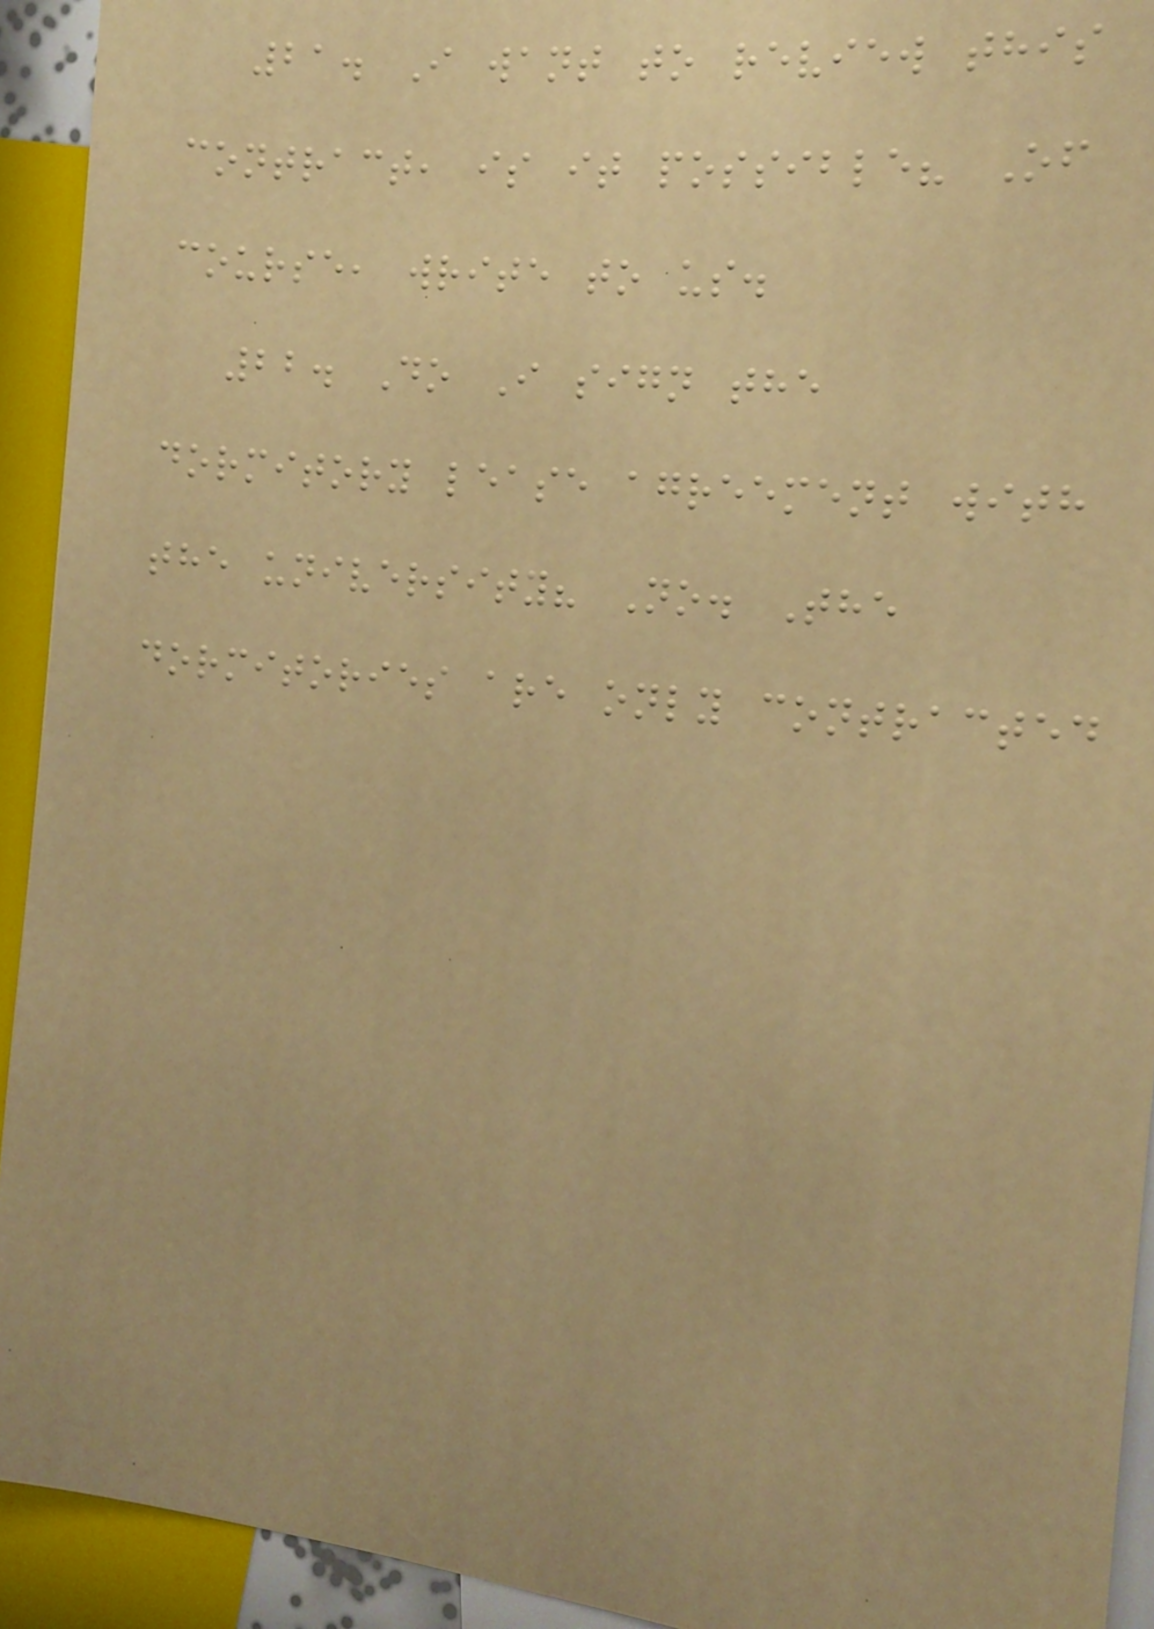21. I want to review this
contract, is it possible? Of
course, write to us.
22. Do I sign the
dormitory lease agreement with
the university? No. The
dormitories are only contracted
